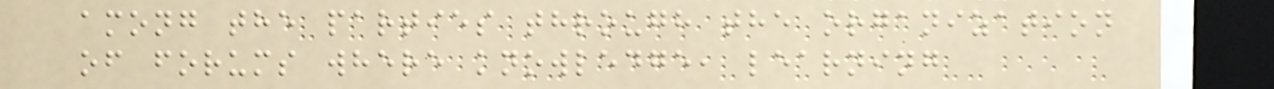among the parties through the organization
of forums where knowledge, learning
